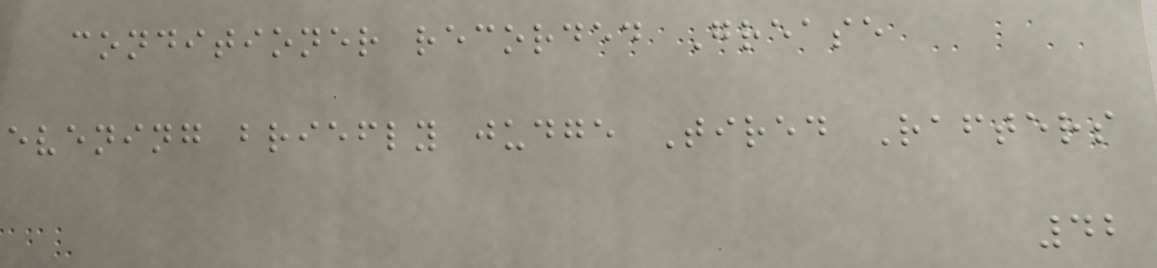conditioner recorded Grease
evening briefly judge Tired Rafters
42
